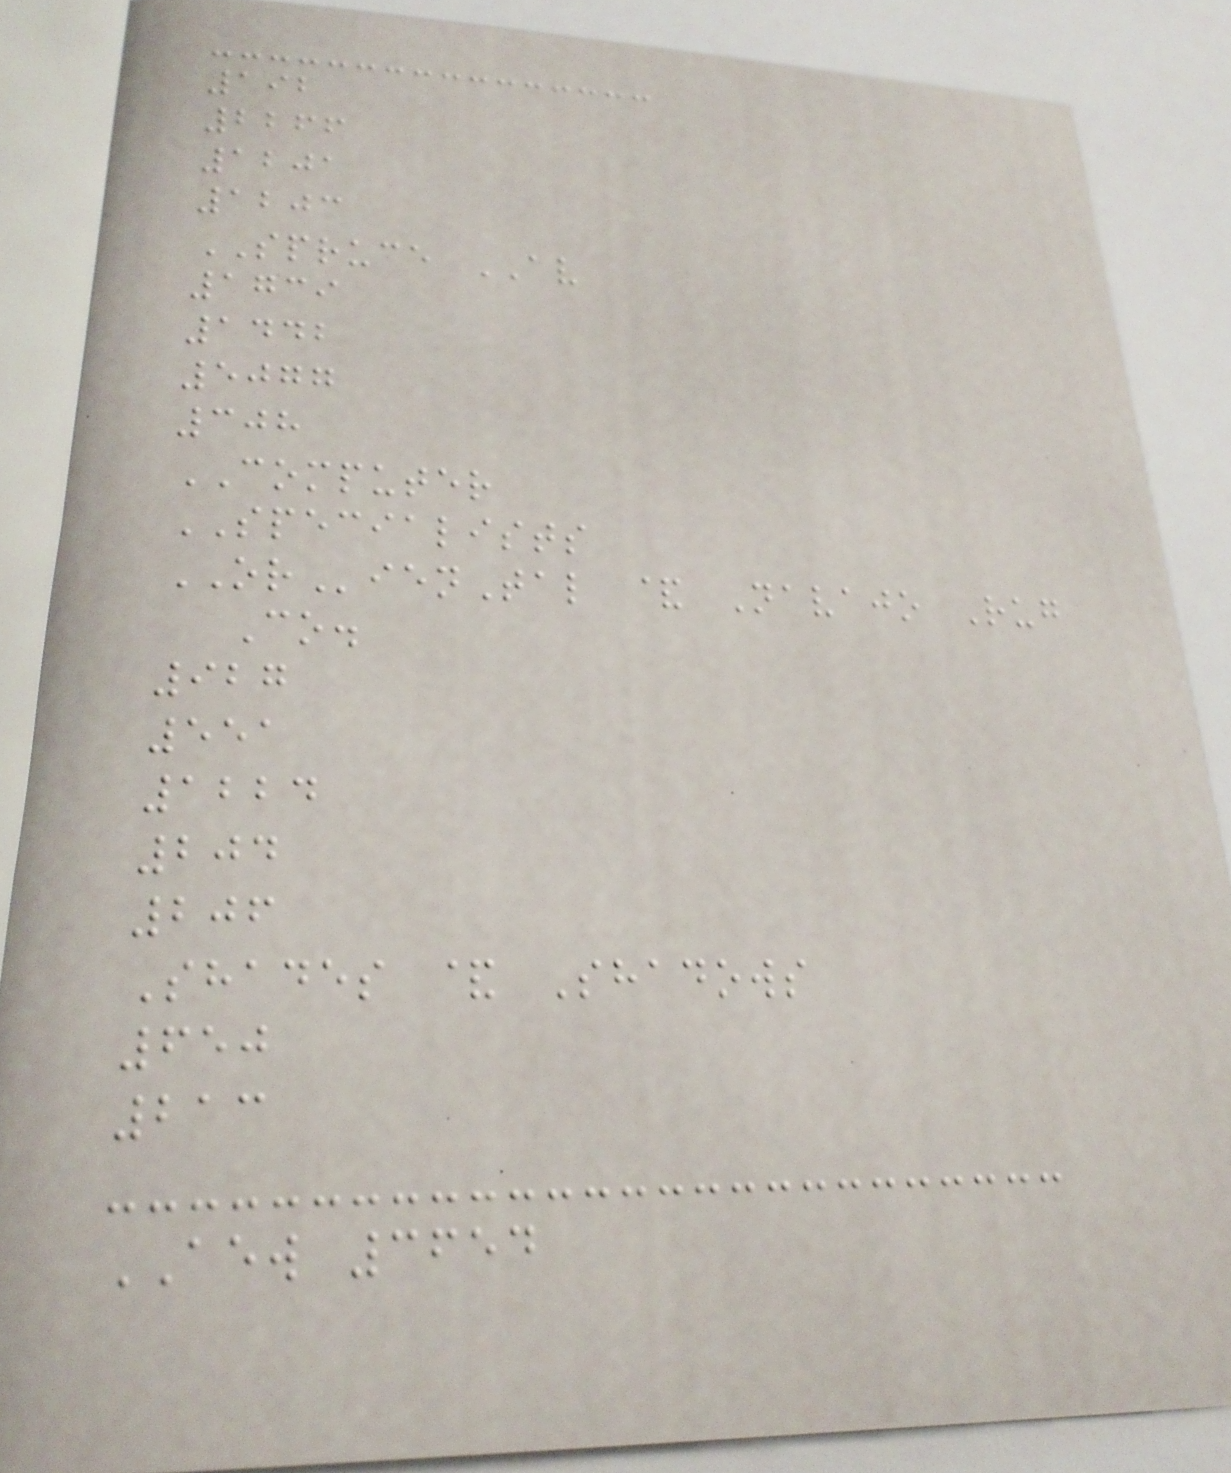192
2266
1201
1203
SPRUCE AV
1739
1442
5077
308
COMPUTER
SPECIALISTS
ORienTal & Navajo Rug
Co.
927
551
1224
204
206
Shades & Shadows
650
213
AEW 3654
